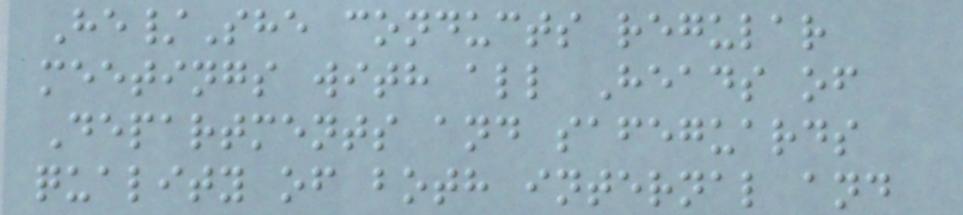He/She conducts regular
meetings with all Heads of
Departments and safeguards
quality of both internal and
